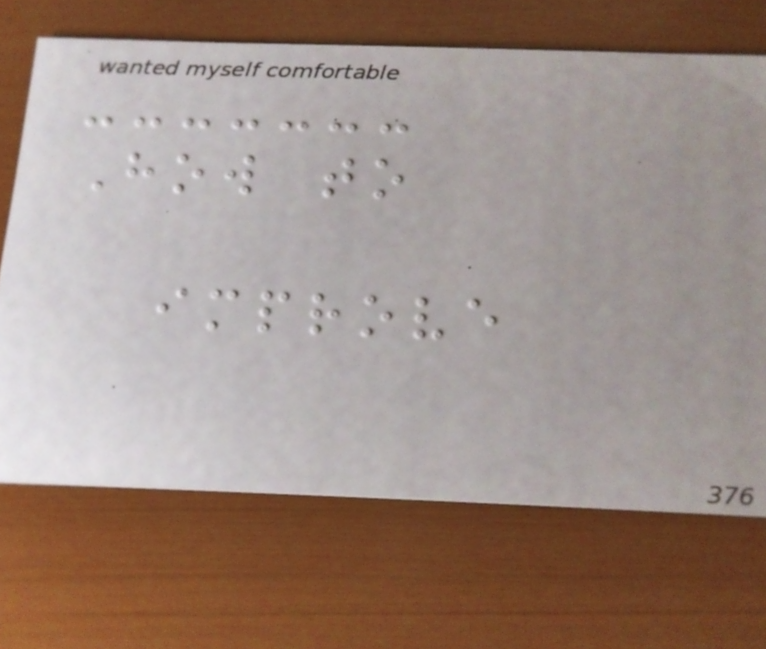How to
improve
